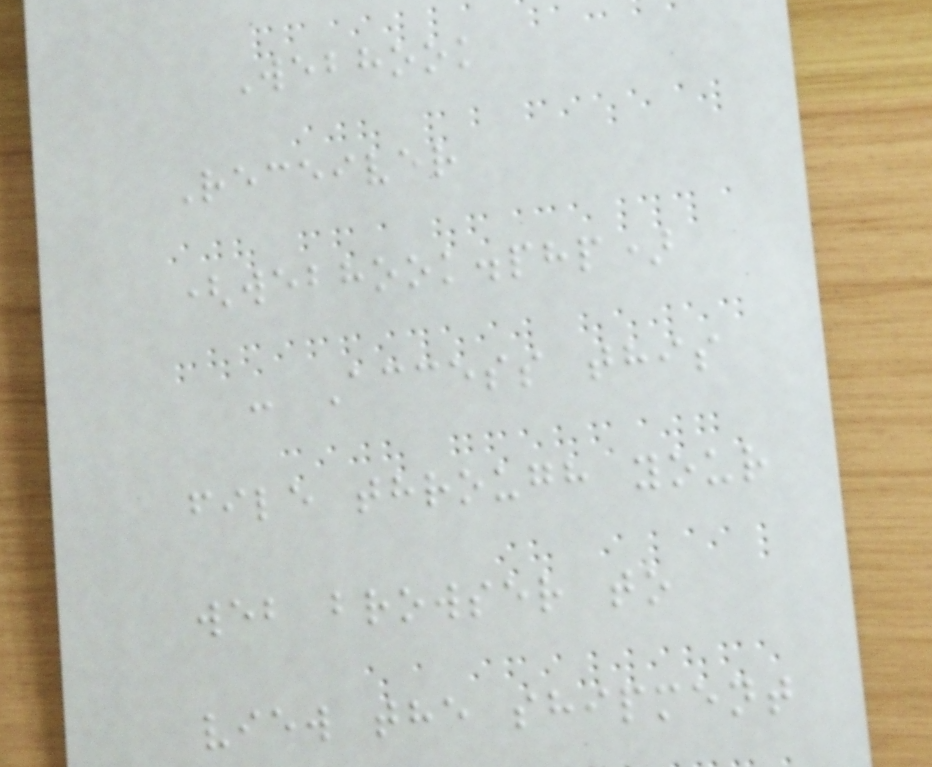Webhook
Receiver
(webhook.php)
- Access this
file through your
web browser to
view the shipment
